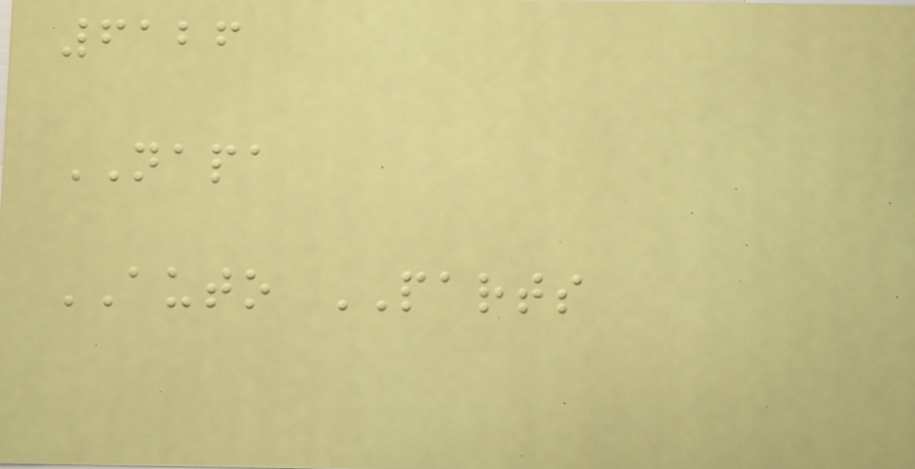6126
NAPA
AUTO PARTS
